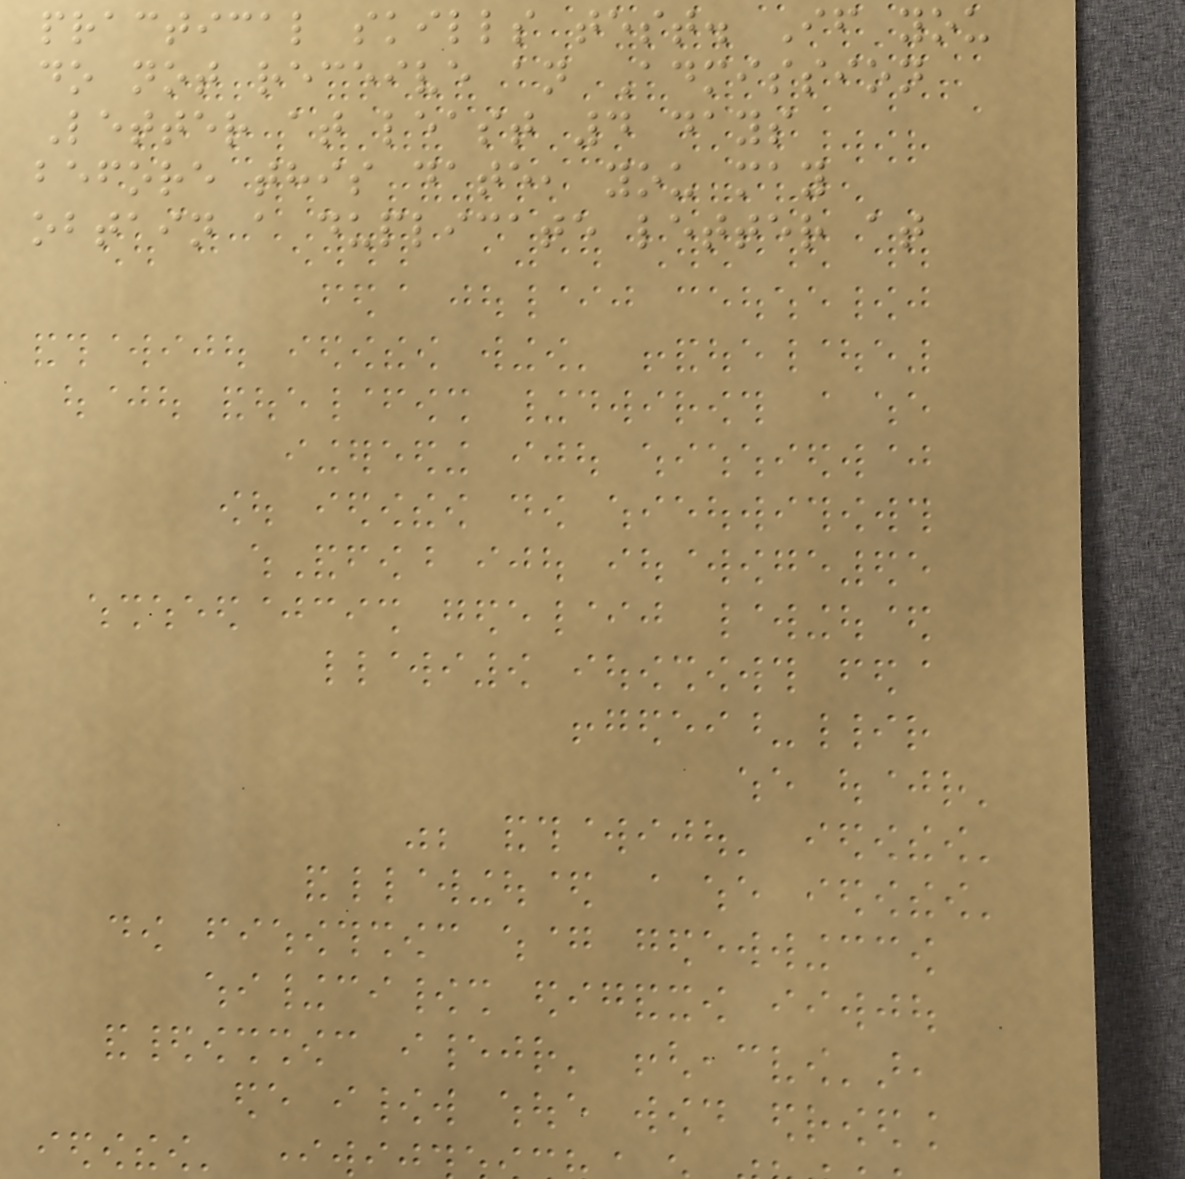practical skills test. If you
do not receive an Admission
Letter at least 4 days
before this date, you may
obtain a duplicate letter at
